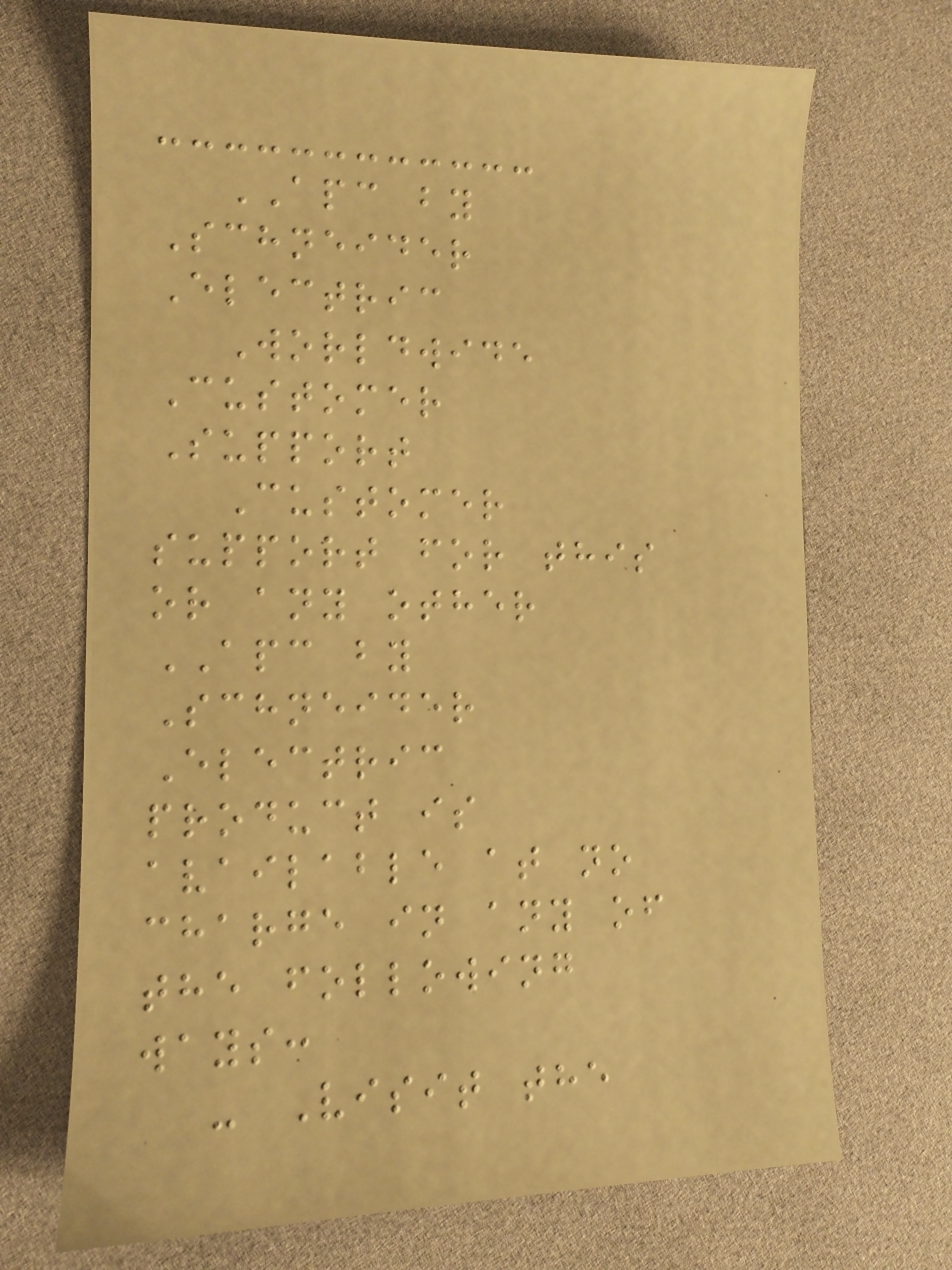APC by
Schneider
Electric
Worldwide
Customer
Support
Customer
support for this
or any other
APC by
Schneider
Electric
product is
available at no
charge in any of
the following
ways:
- Visit the
